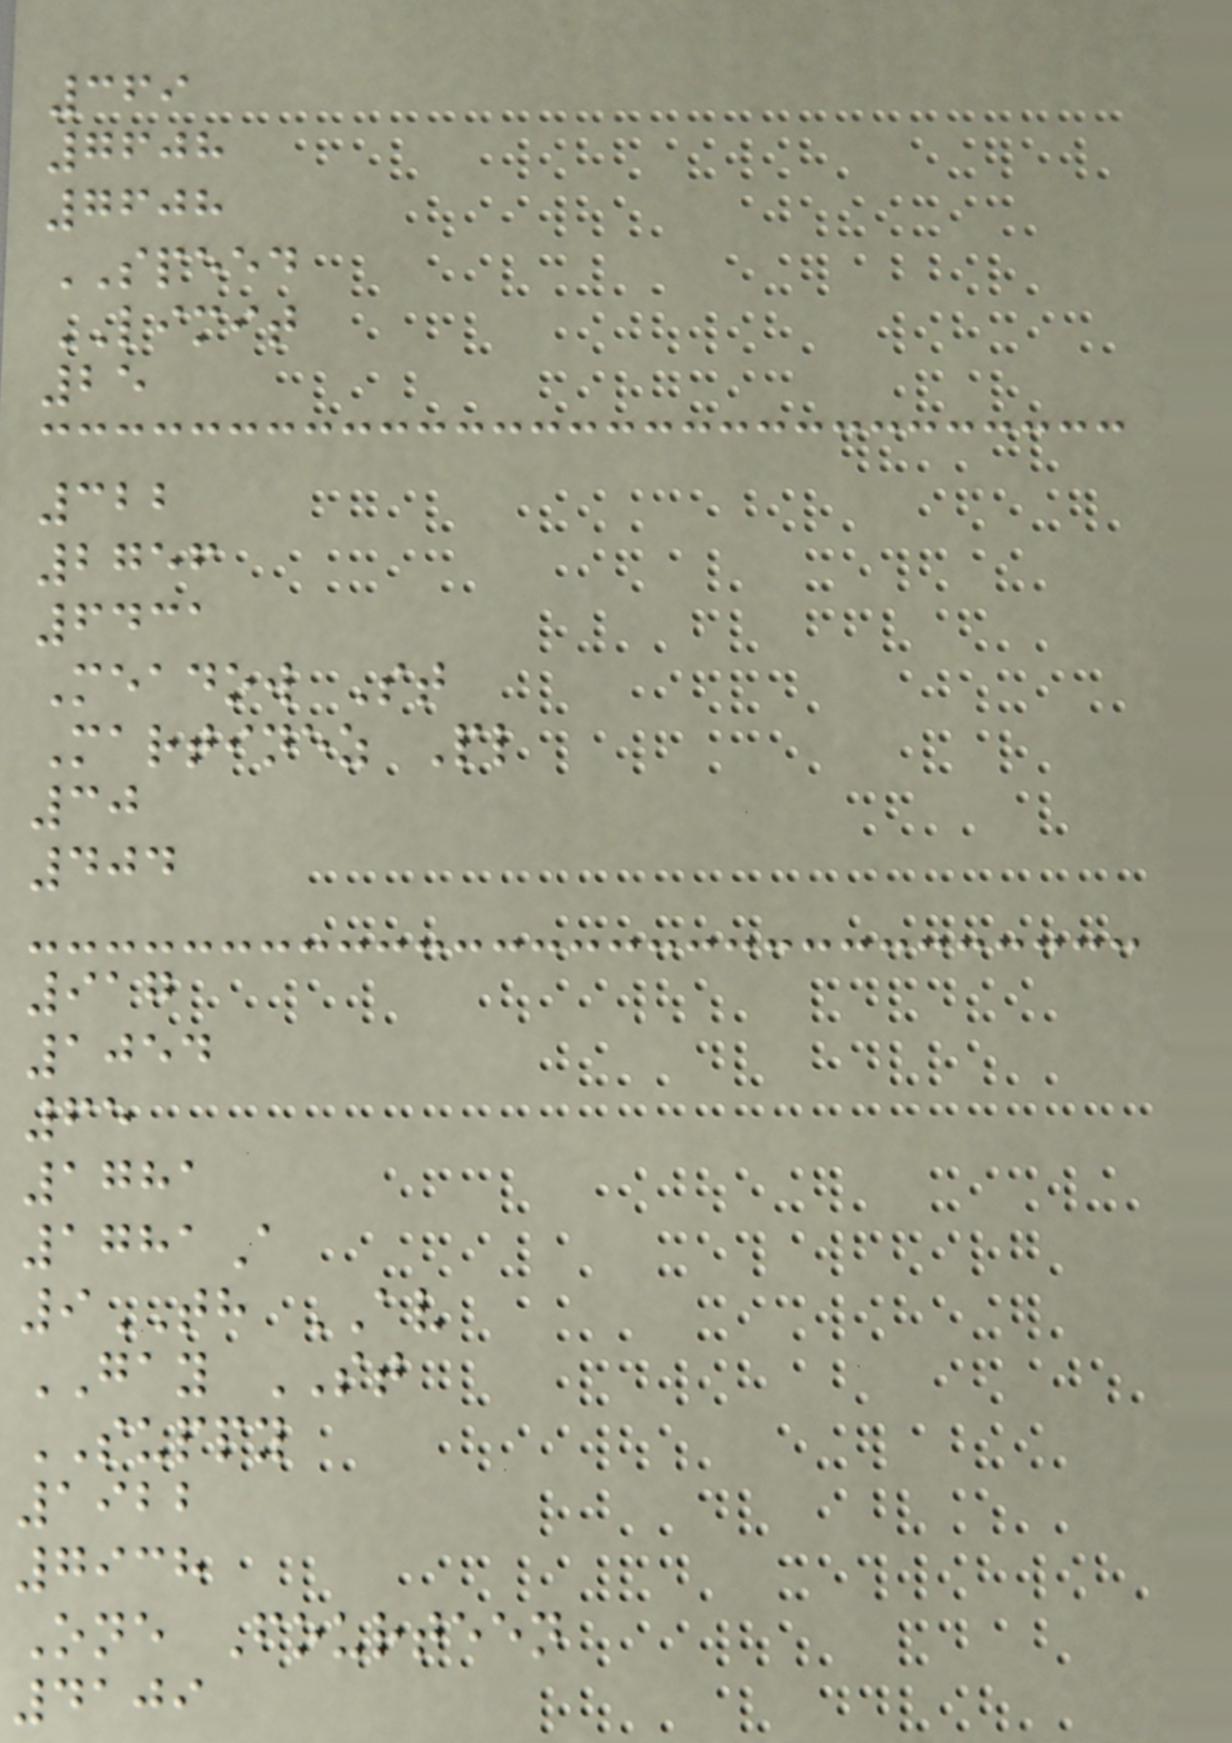369
7608
7608
SPEED
LIMIT
25
322
2756
6431
Meadow St
Martinez Pl
30
404
917
1054
65
1781
1781A
9TH AV
GAY ST
SUPPY
1922
7938
One Fourteen
4109
